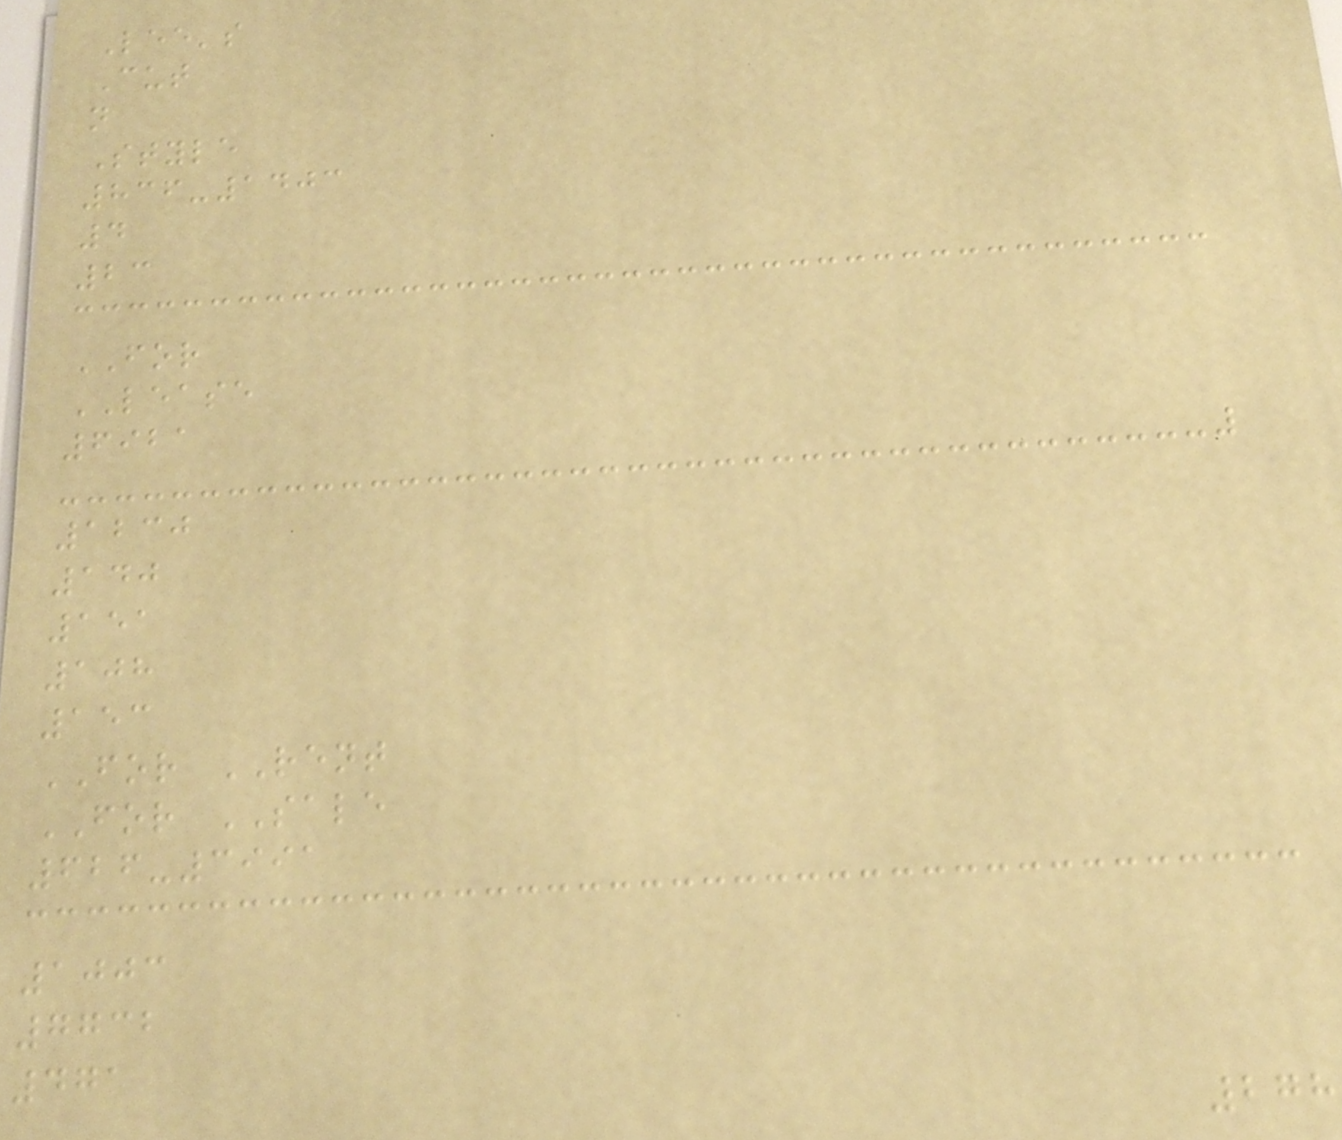Lee's
Cut
n
Style
836-1403
4
23
FOR
LEASE
6921
1230
140
151
108
153
FOR RENT
FOR SALE
626-3991
1003
7732
471
278
